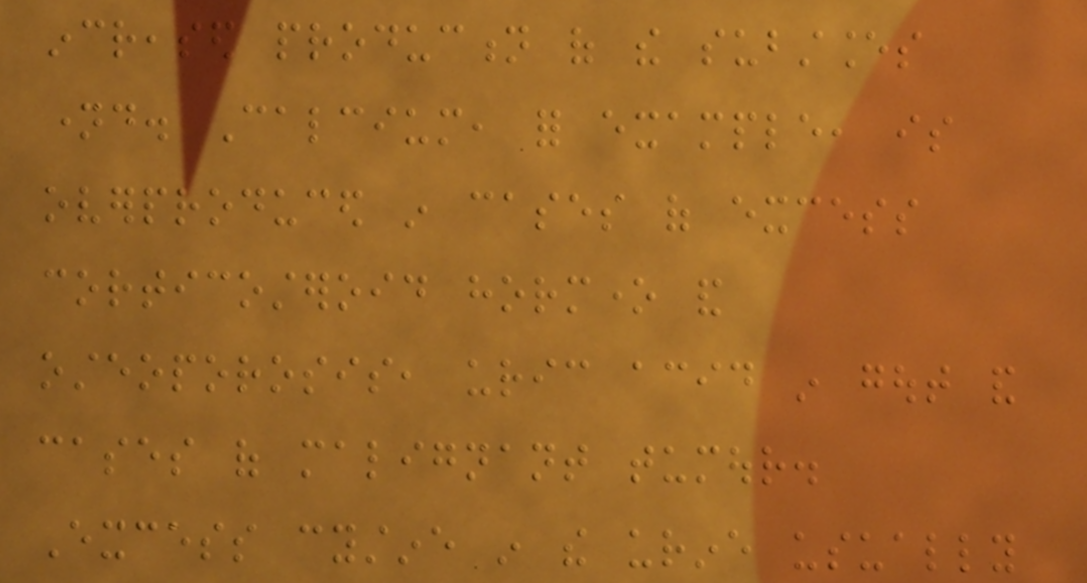increased production of the substances
named. Calcium, for example, is
overproduced in cases of excess
corticosteroid hormone and
osteoporosis, uric acid in gout and
cases of malignant tumour.
Excess cystine in the urine usually
